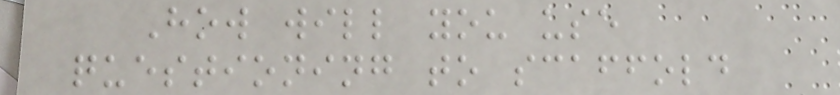How will you use
questioning to scaffold
